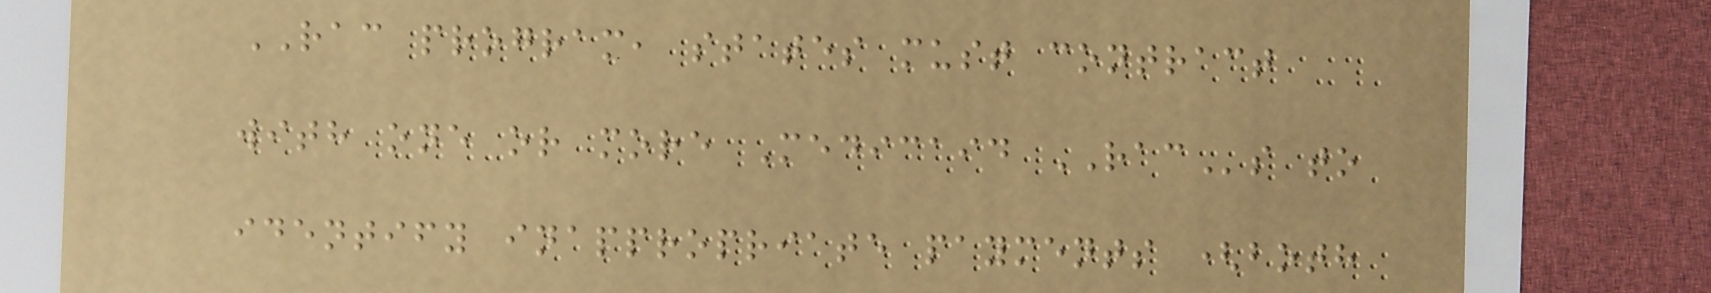RAC program, states must contract
with one or more Medicaid RACs to
identify inappropriate payments (both
